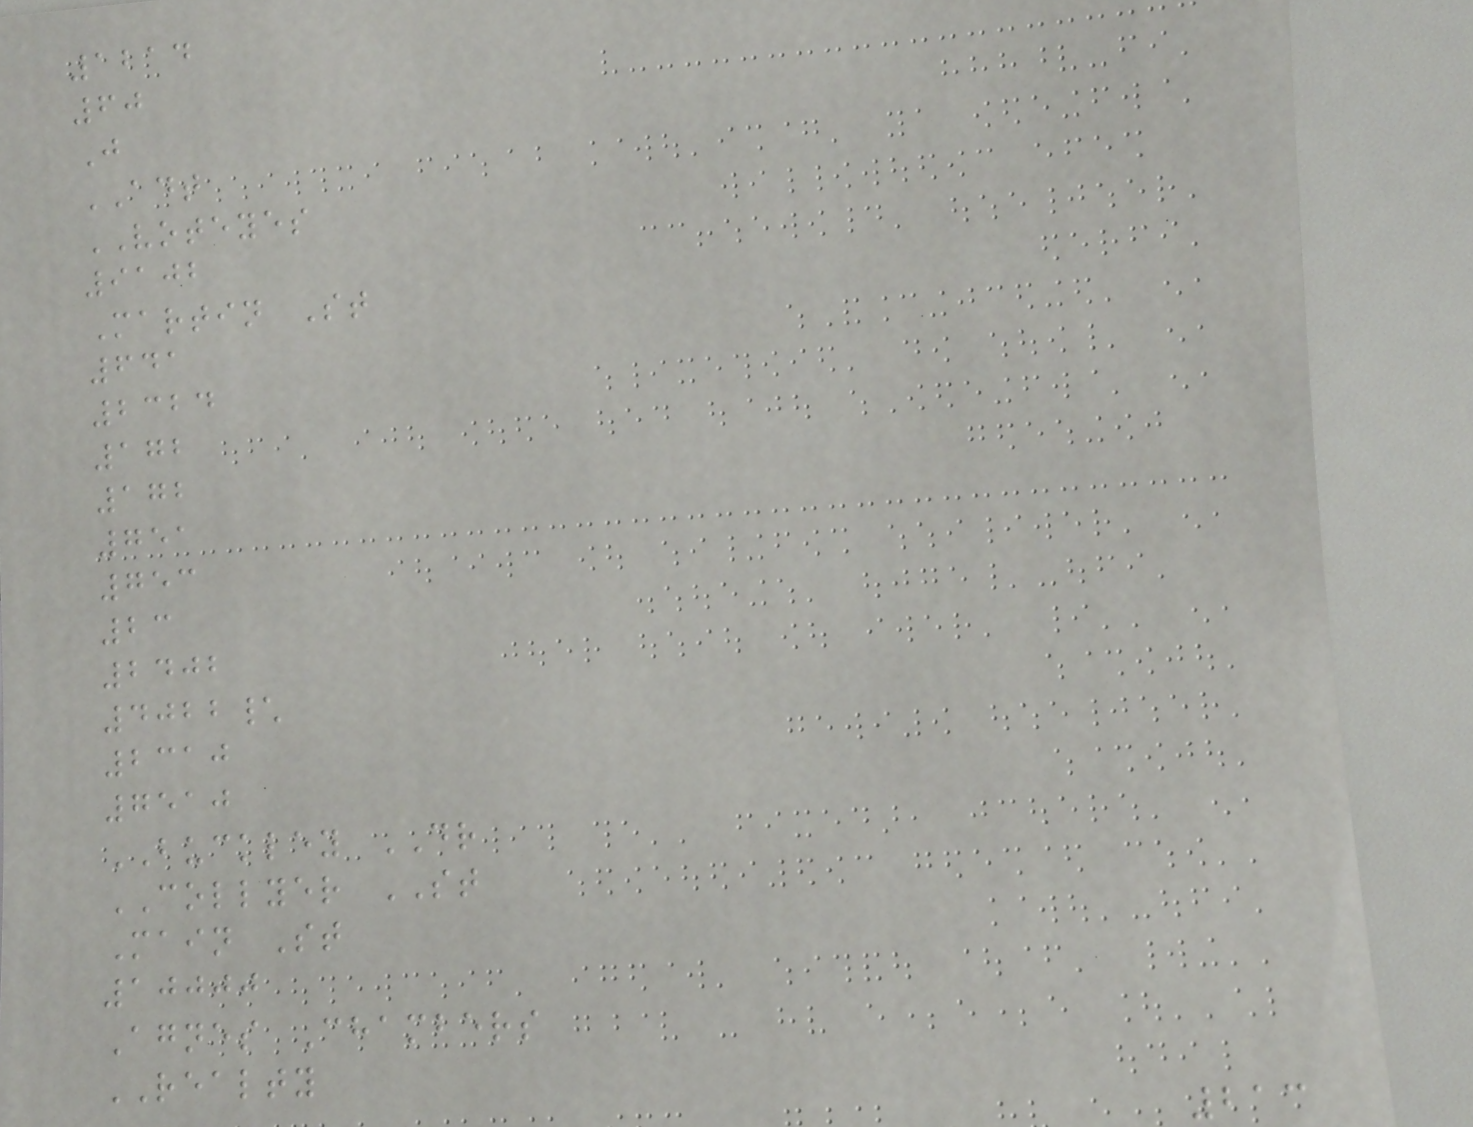1214
60
J
ADT
VOTEYES
9102
Martin St
641
2324
172
172
751
753
23
2402
4022\
2310
7510
BUCKLEY DR
COLLYER ST
Main St
10000
Agnes Chambers
REALTY
213
